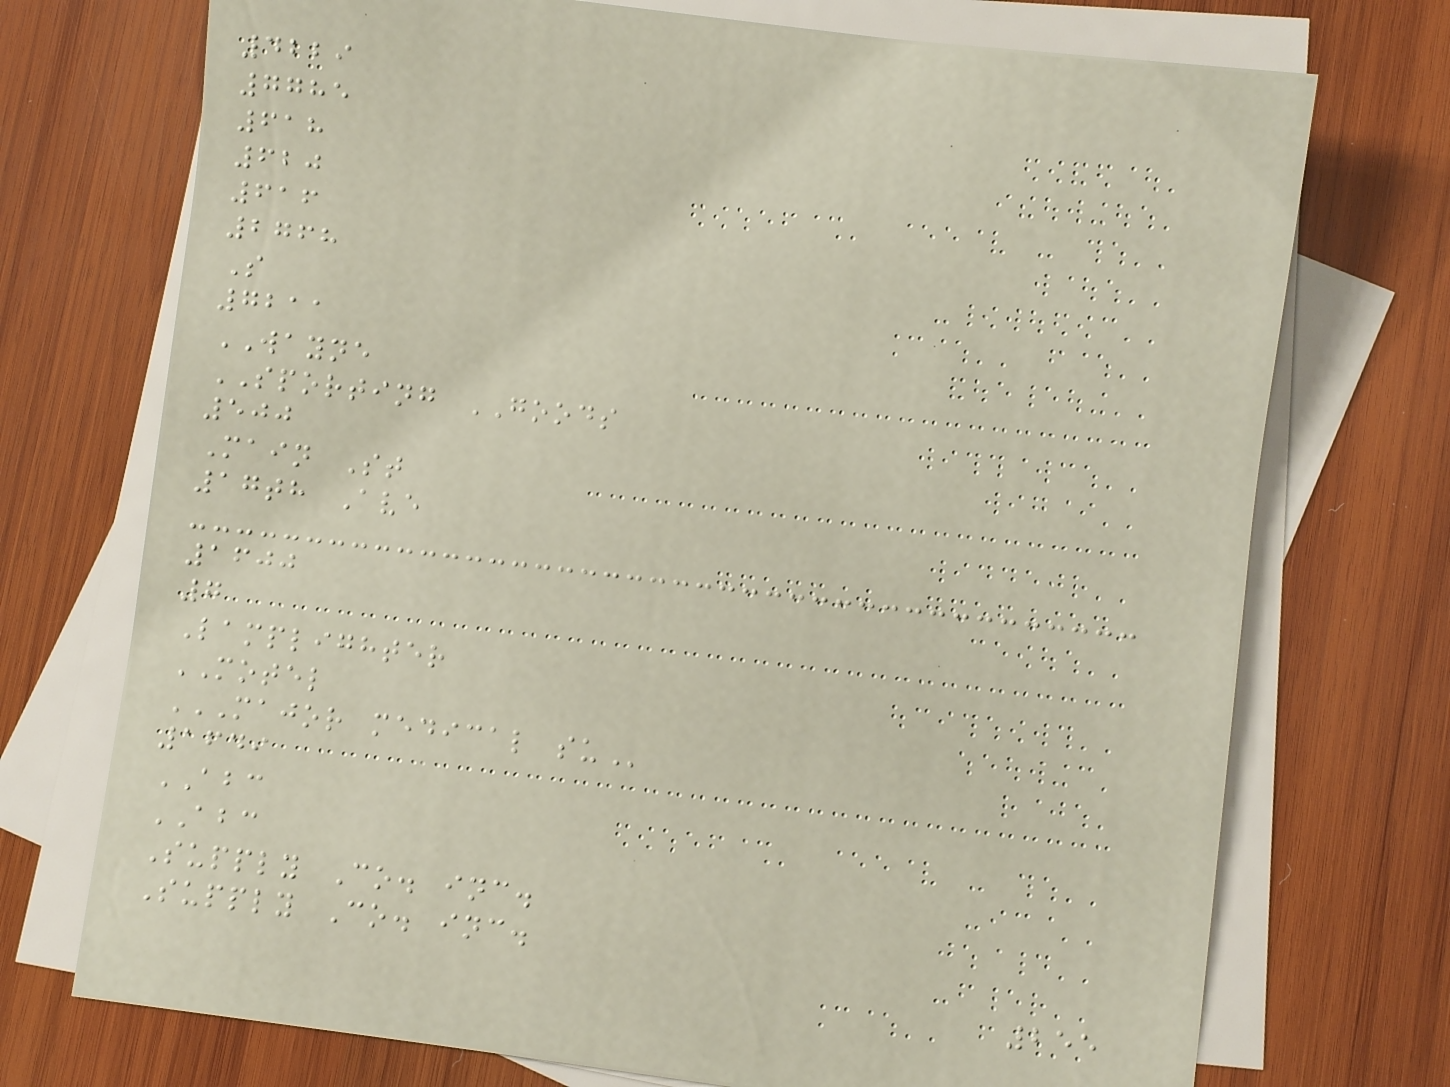4229
7785
618
620
616
2768
S
7211
WAYNE
SPORTING GOODS
500
Main St
17th Ave
1600
7
Lamplighter
MOTEL
MAJOR MEDICAL SU
1649
ABC
ABC
Supply Co. inc.
Supply Co. inc.
255
